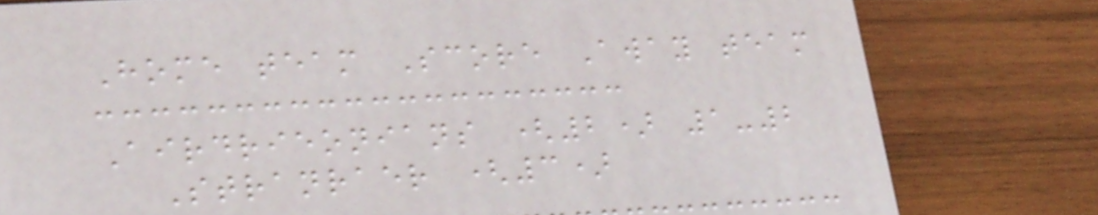Home team Score Away team
Airdrieonians (2) 1-2
Stranraer (3)
